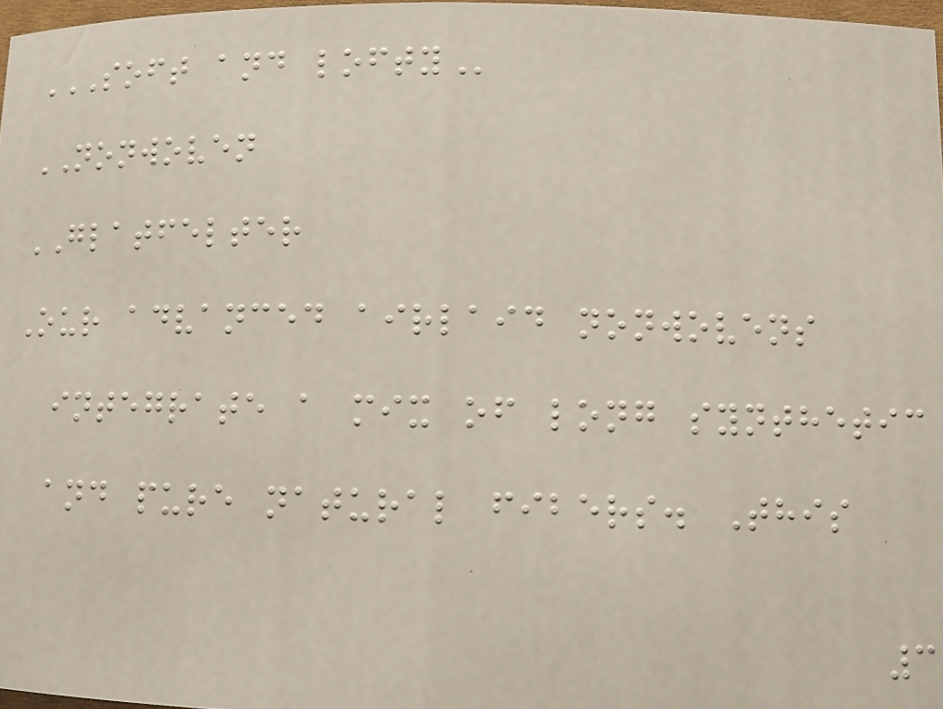SOFT AND LOFTY
NONWOVEN
GLATFELTER
Our advanced airlaid nonwovens
integrate a mix of long synthetic
and pure natural fibers. This
3
